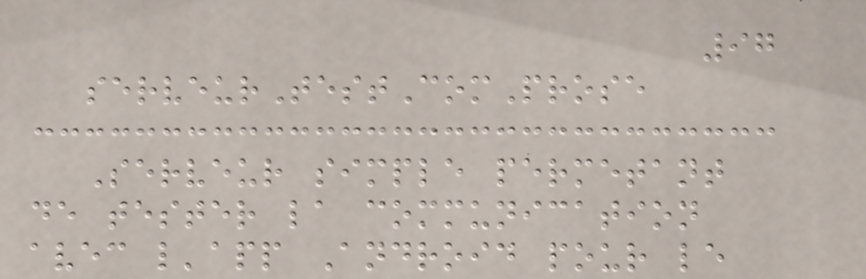97
serveurTestComProse
Serveur simple permetant
de tester la communication
avec l'app Android pour le
